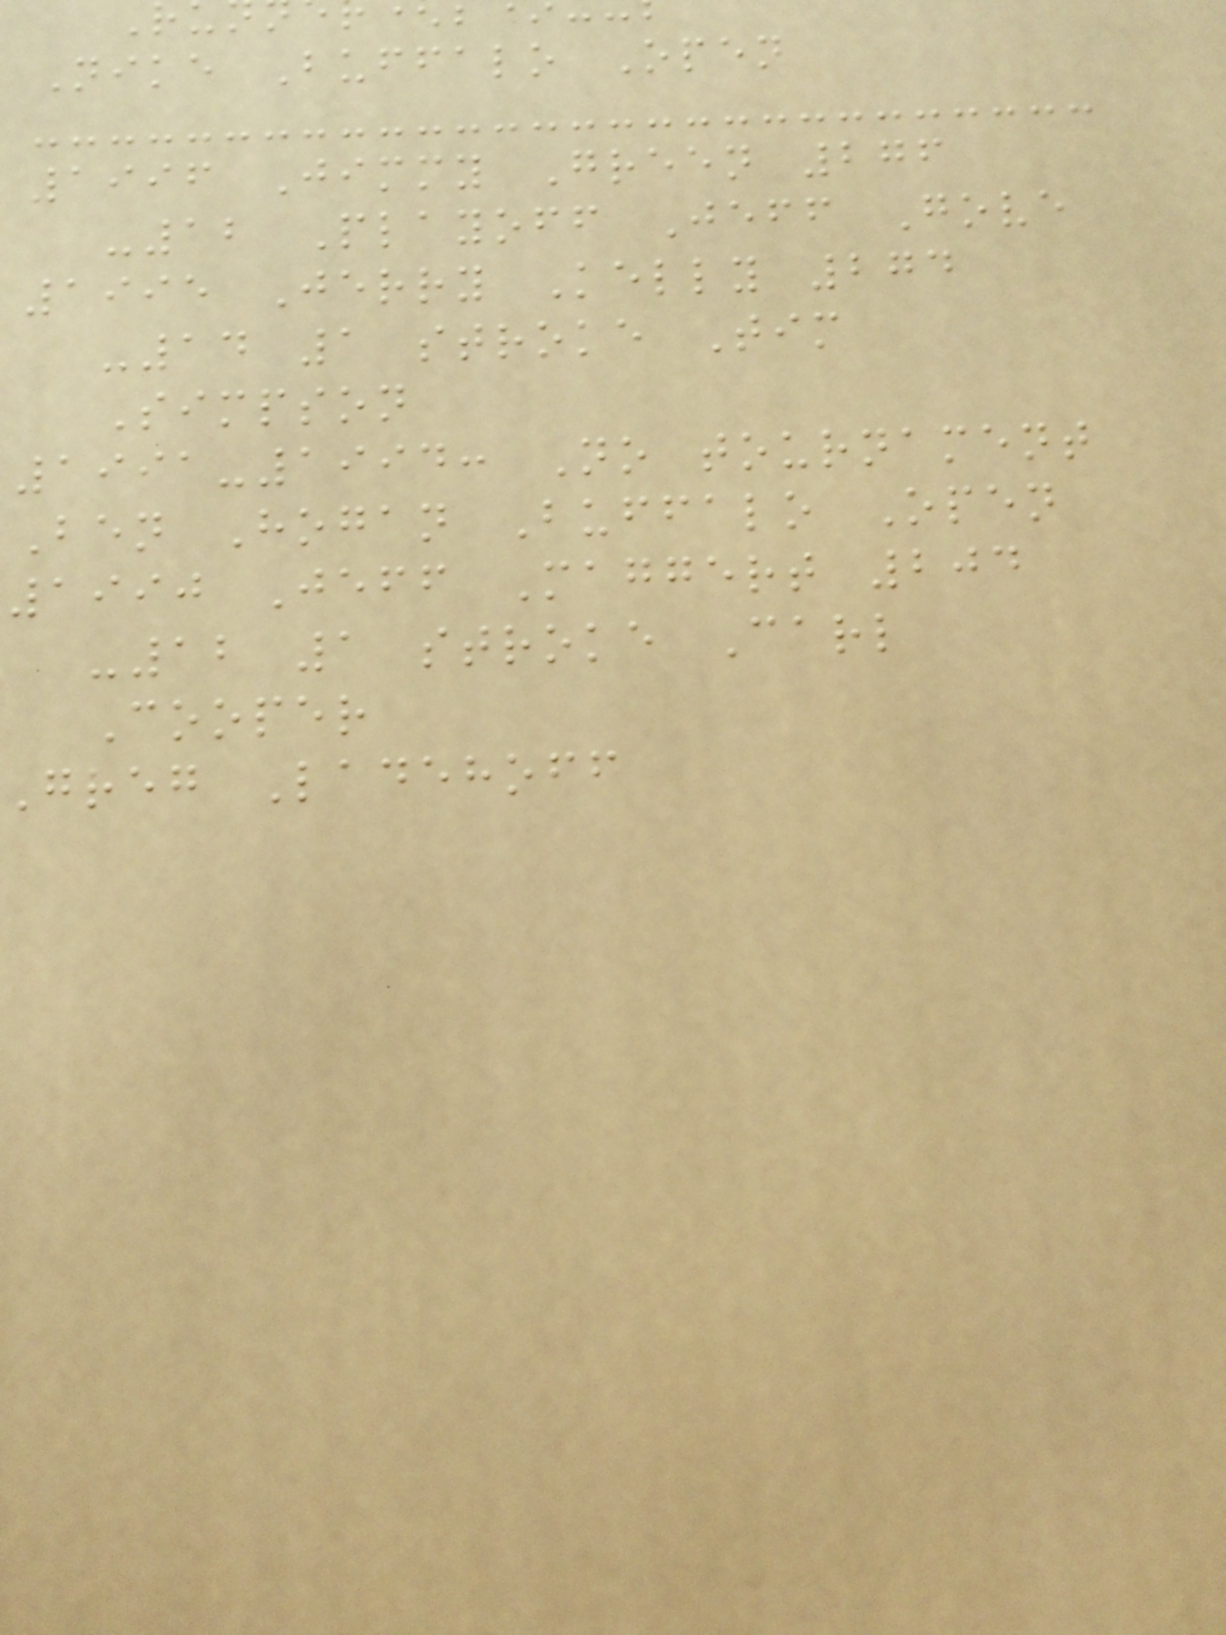Nike Buffalo Open
1996 Jimmy Green 276
-12 Playoff Jeff Gove
1995 Jerry Kelly 274
-14 1 stroke Tim
Simpson
1991-1994: No tournament
Ben Hogan Buffalo Open
1990 Jeff Maggert 204
-12 1 stroke Carl
Cooper
greg Ladehoff
